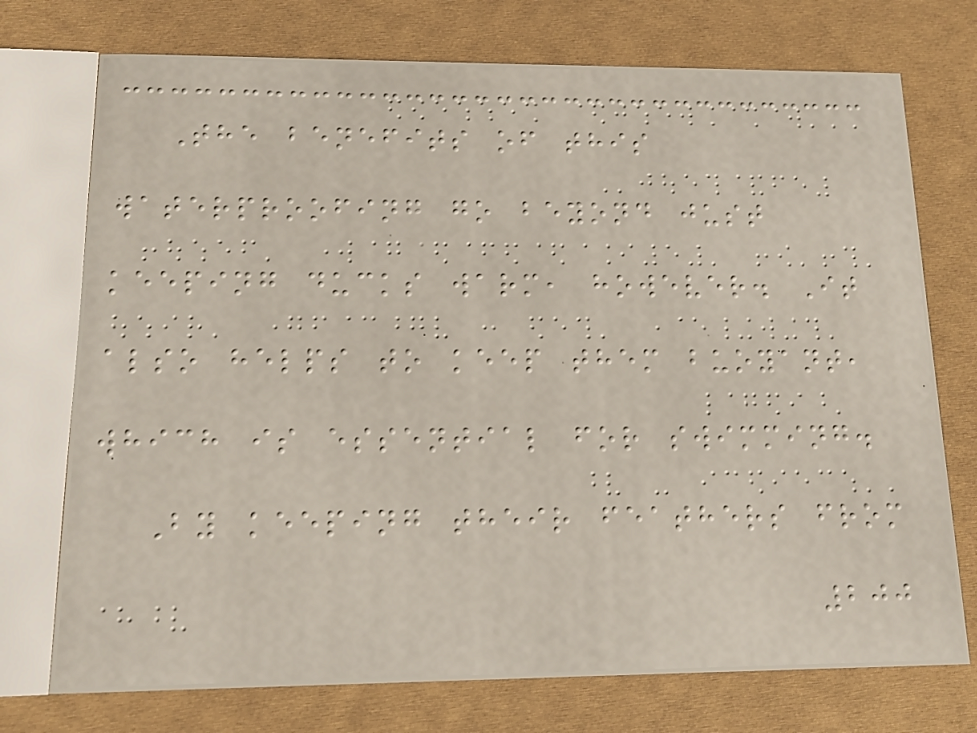The benefits of this
waterproofing go beyond just
keeping ducks warm, however. It
also helps to keep them buoyant,
which is essential for swimming.
By keeping their feathers from
200
